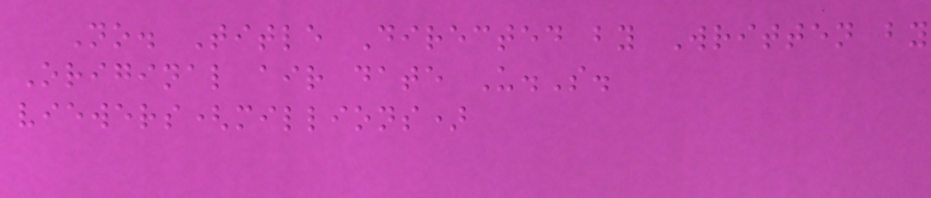No. Title Directed by Written by
Original air date U.S.
viewers(millions)
